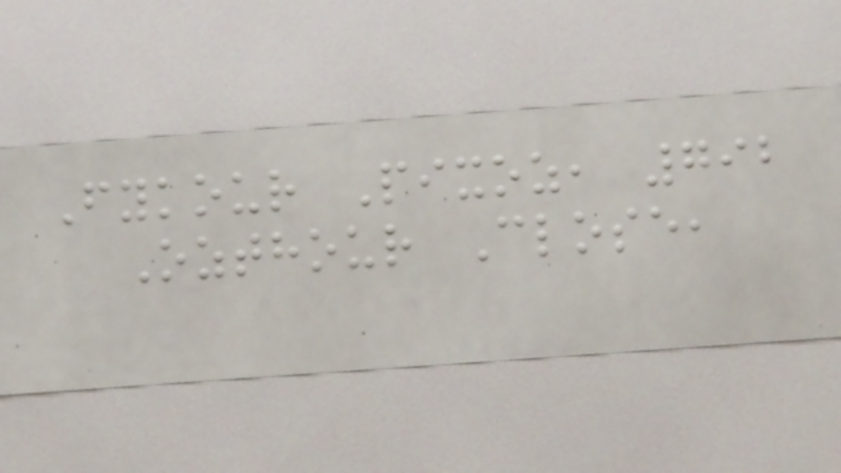Fykour Pixoz, 792
Ozthour Close,
